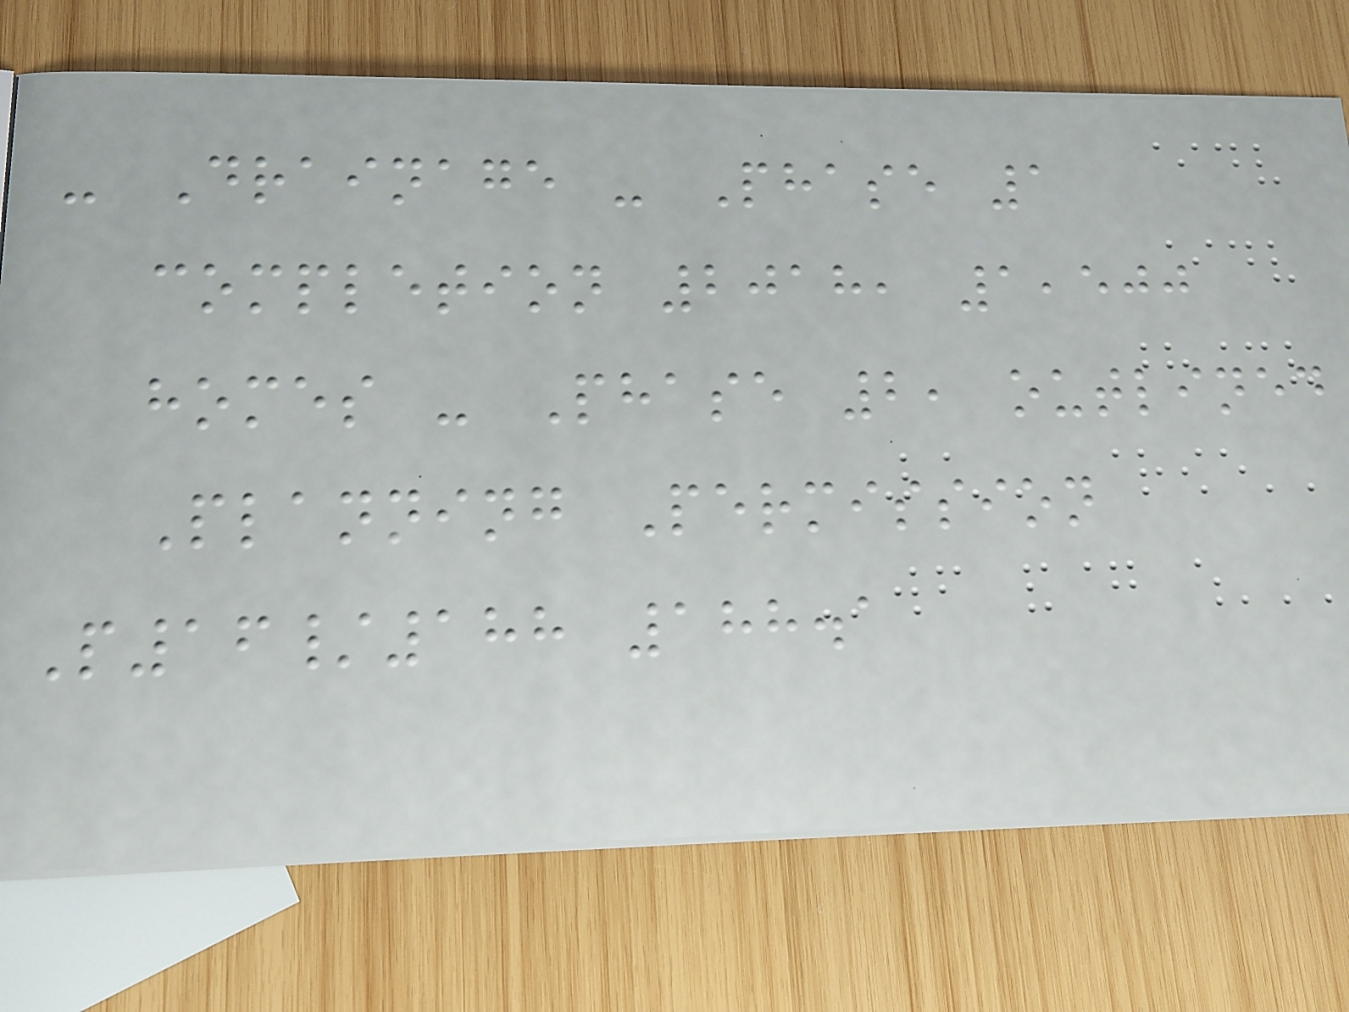- Drainage - Phase 1
completion 2018, 1,500
homes - Phase 2, outlined
Planning Permission
P16/188 188.1
